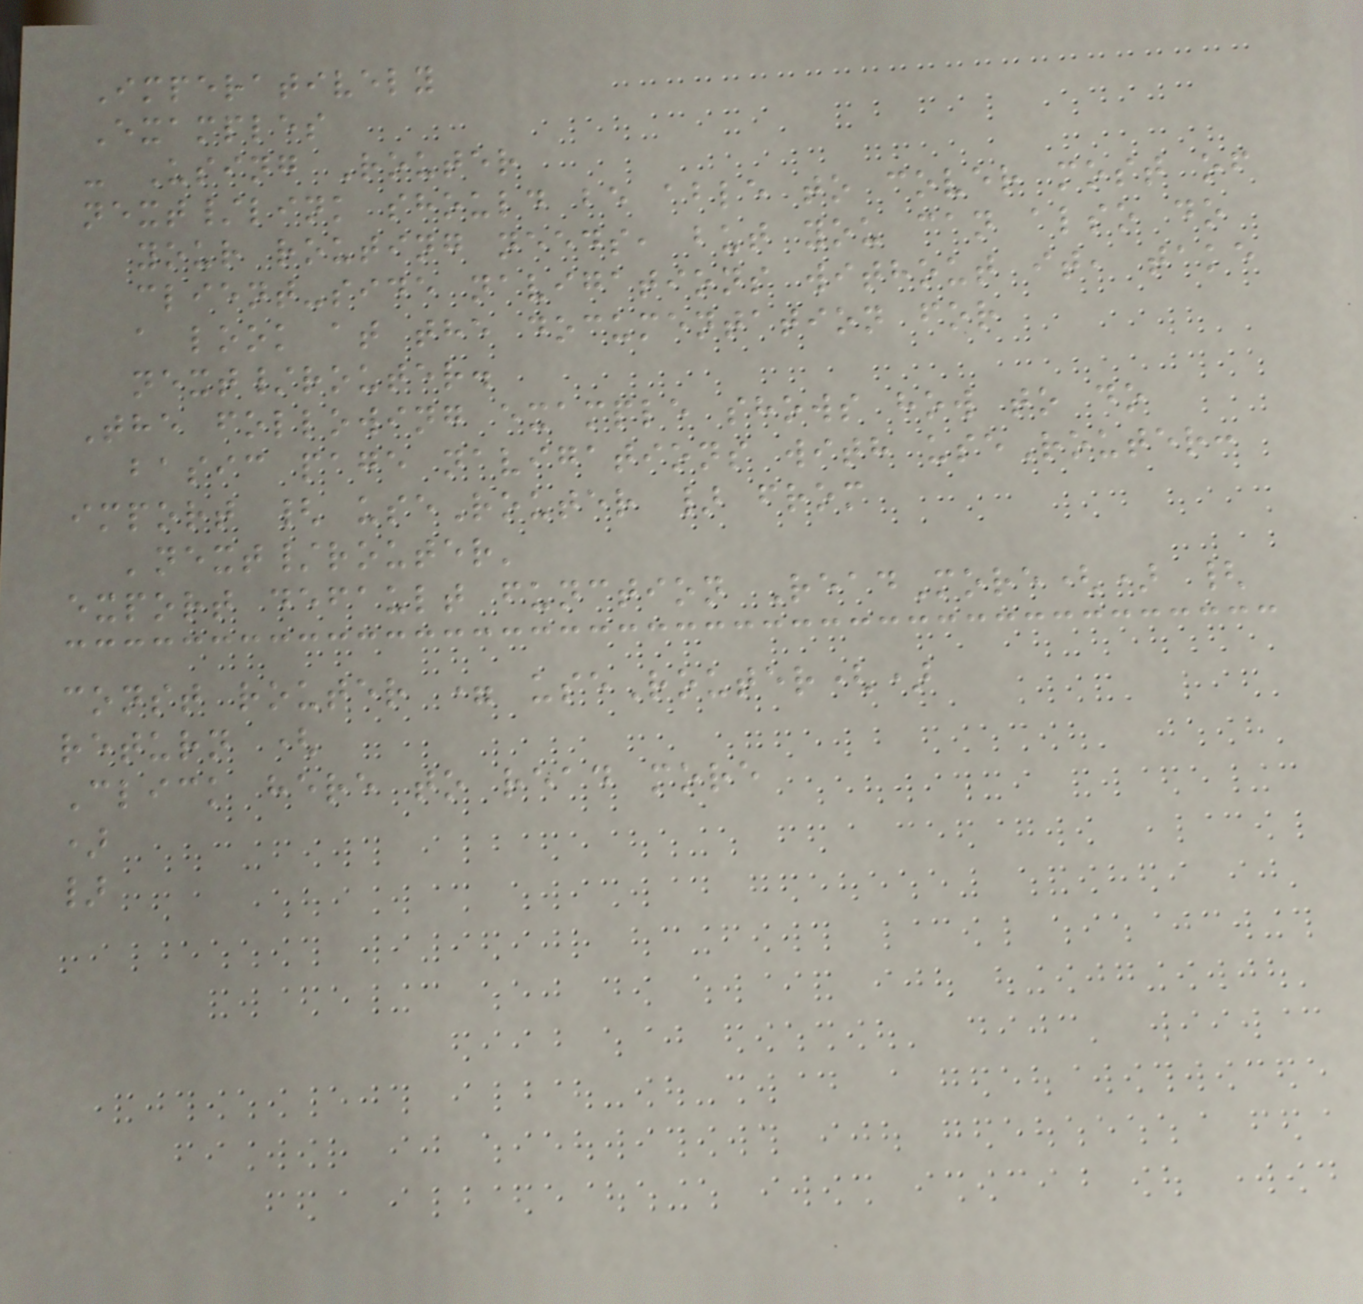Imperatively
Examples
- Using Router
next/link should be able to cover most of
your routing needs, but you can also do
client-side navigations without it, take
a look at the documentation for
next/router.
The following example shows how to do
basic page navigations with useRouter:
import { useRouter } from
'next/router'
export default function ReadMore() {
const router = useRouter()
return (
Click here to read more
)
}
